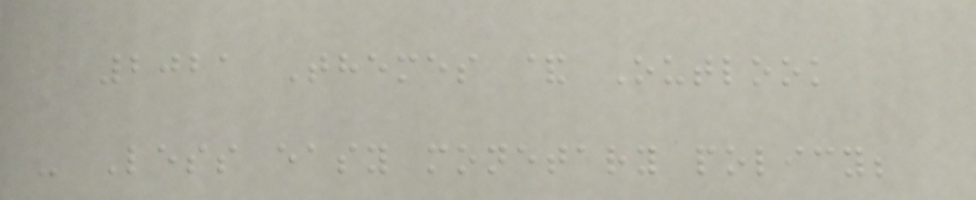2021 Themes & Outlook
- Less easy monetary policy;
